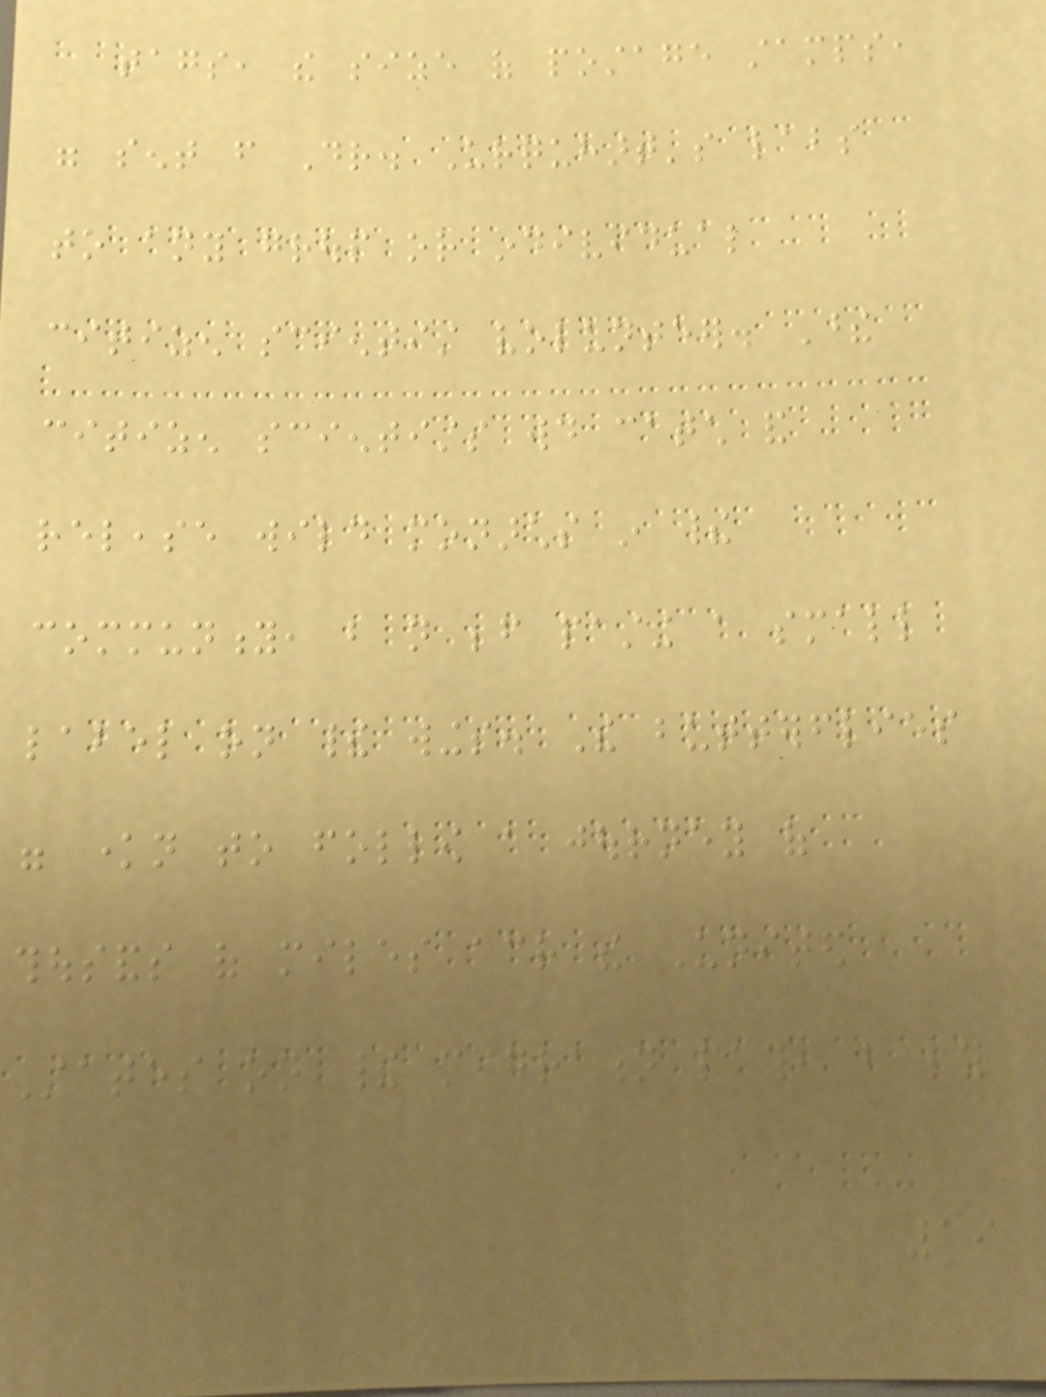tags, the size of postage stamps,
were sent from Dr. Urquhart's labs
to any group or individual
citizen scientist volunteer. These
citizen scientists would catch and
release wild monarchs in their
community, but not before pasting a small
label on their wings. The butterflies
were known to follow a journey of
thousands of miles across the United
States on their migration path, but beyond
19
